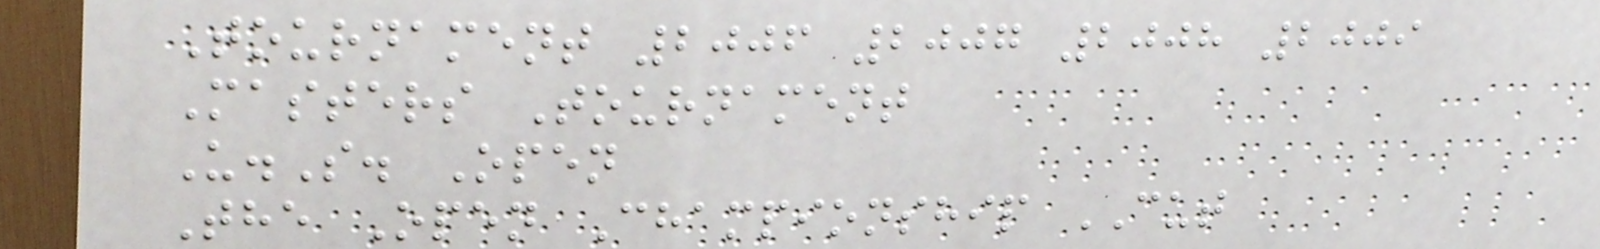Tournament 2006 2007 2008 2009
Masters Tournament
U.S. Open
The Open Championship CUT
